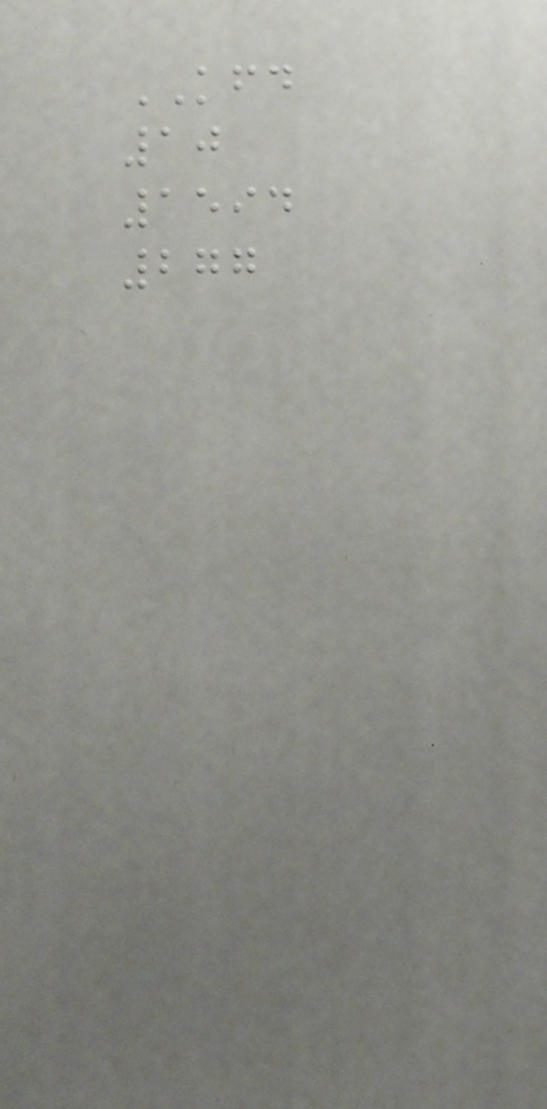KFD
10
1594
277
